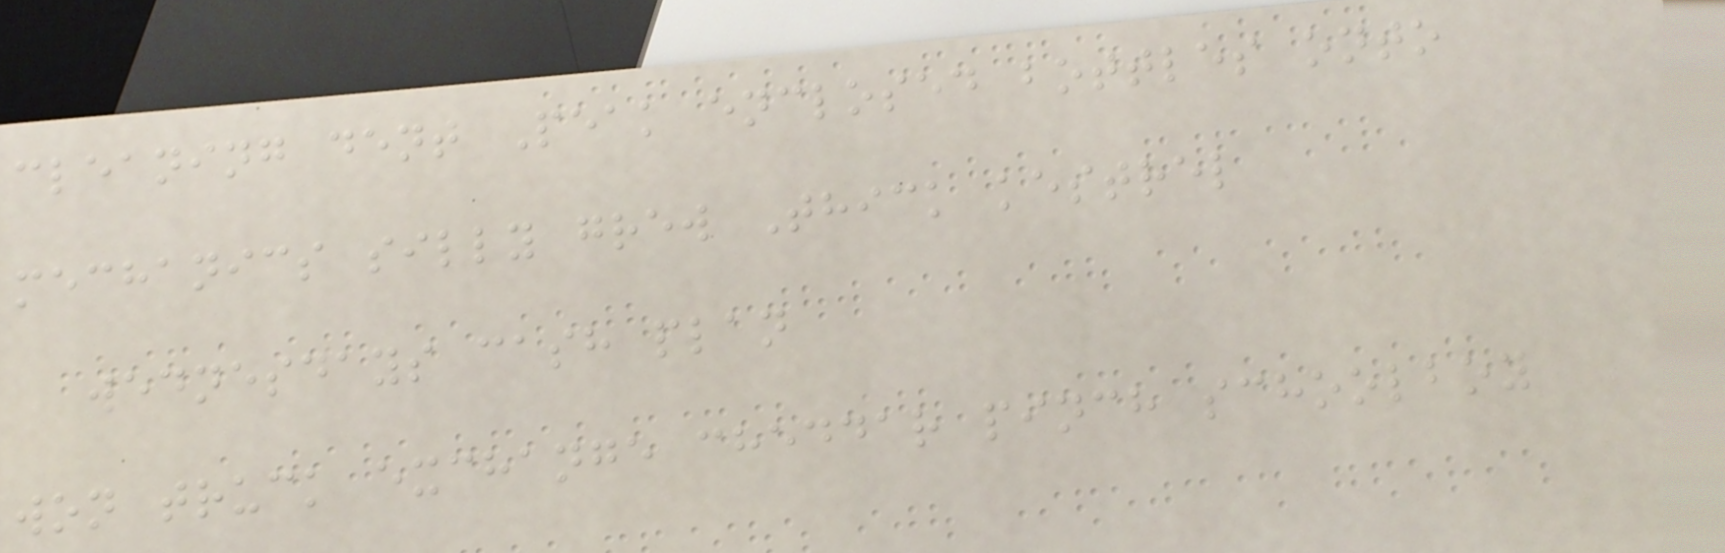cleaning dent Peak enclosed bottles onto
mechanics silly grew Thick kestrel
wednesdays cash plan
won truck exchange cheddar pinch schoolboy
